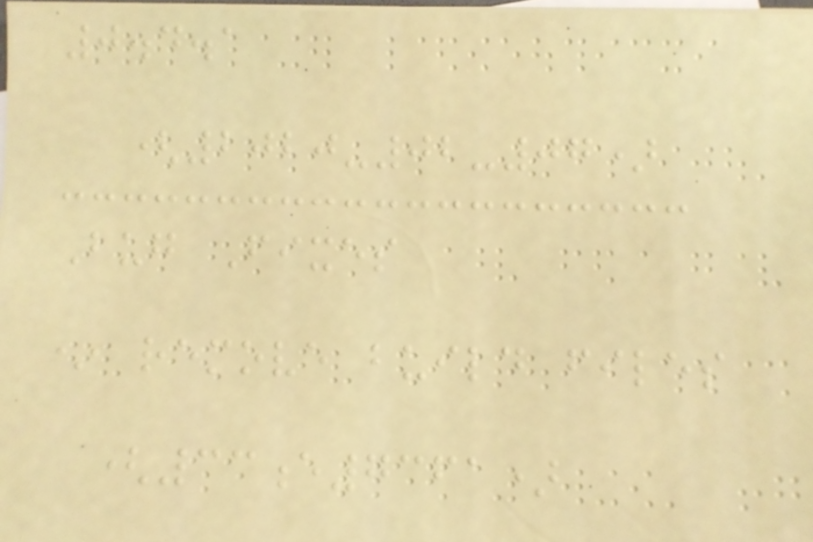0.4.1
(2020-02-07)
Bug Fixes
* remove build files
(33e7361)
